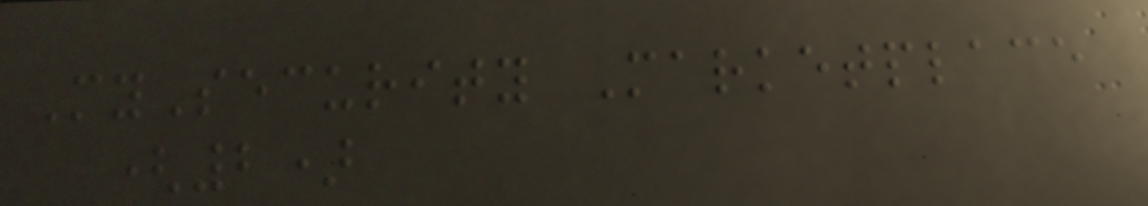MySecurity Marketplace
(2)
